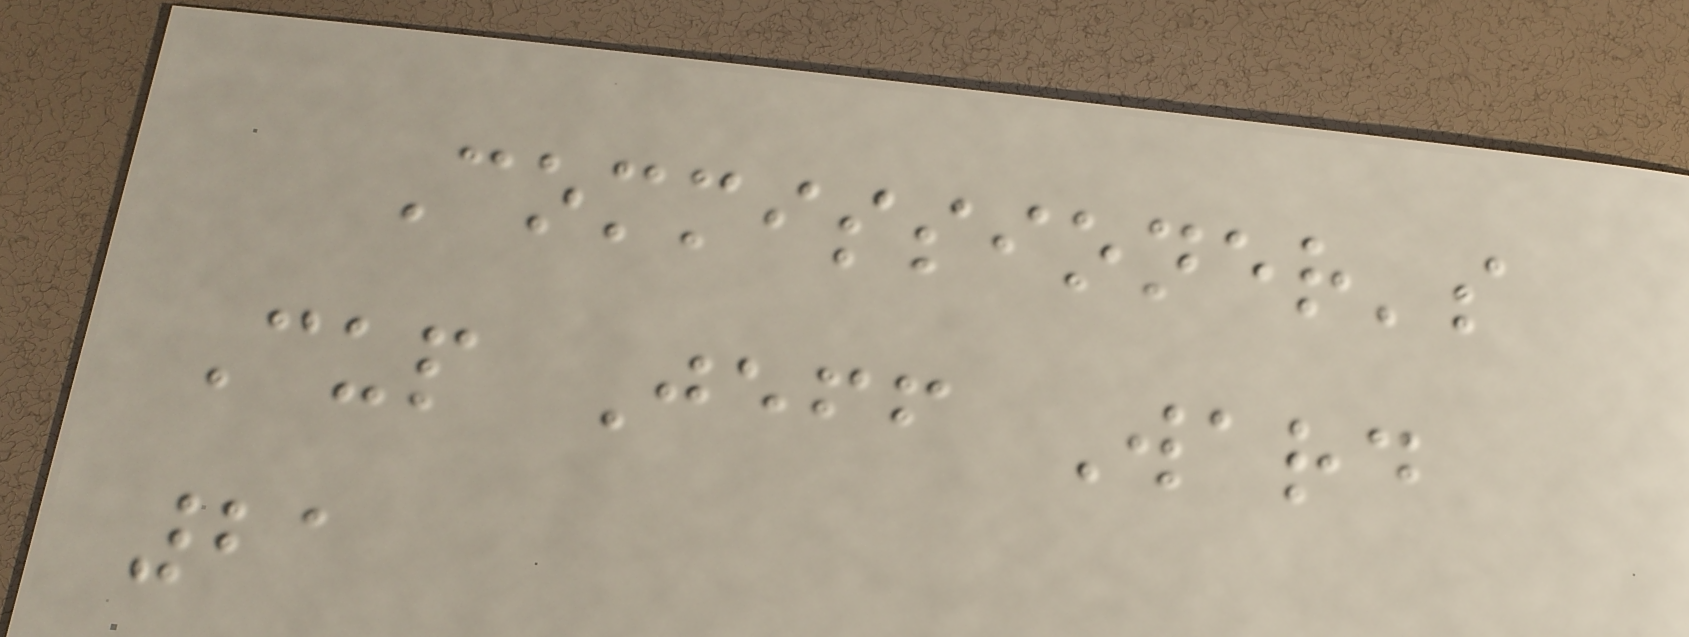Commissioner's
Cup Jeff Ward
21
